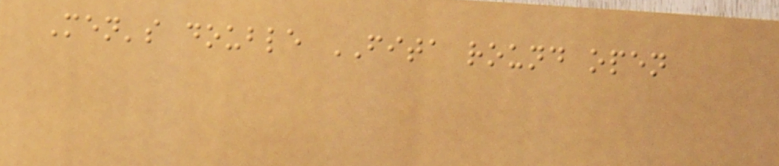Men's double FITA round open
